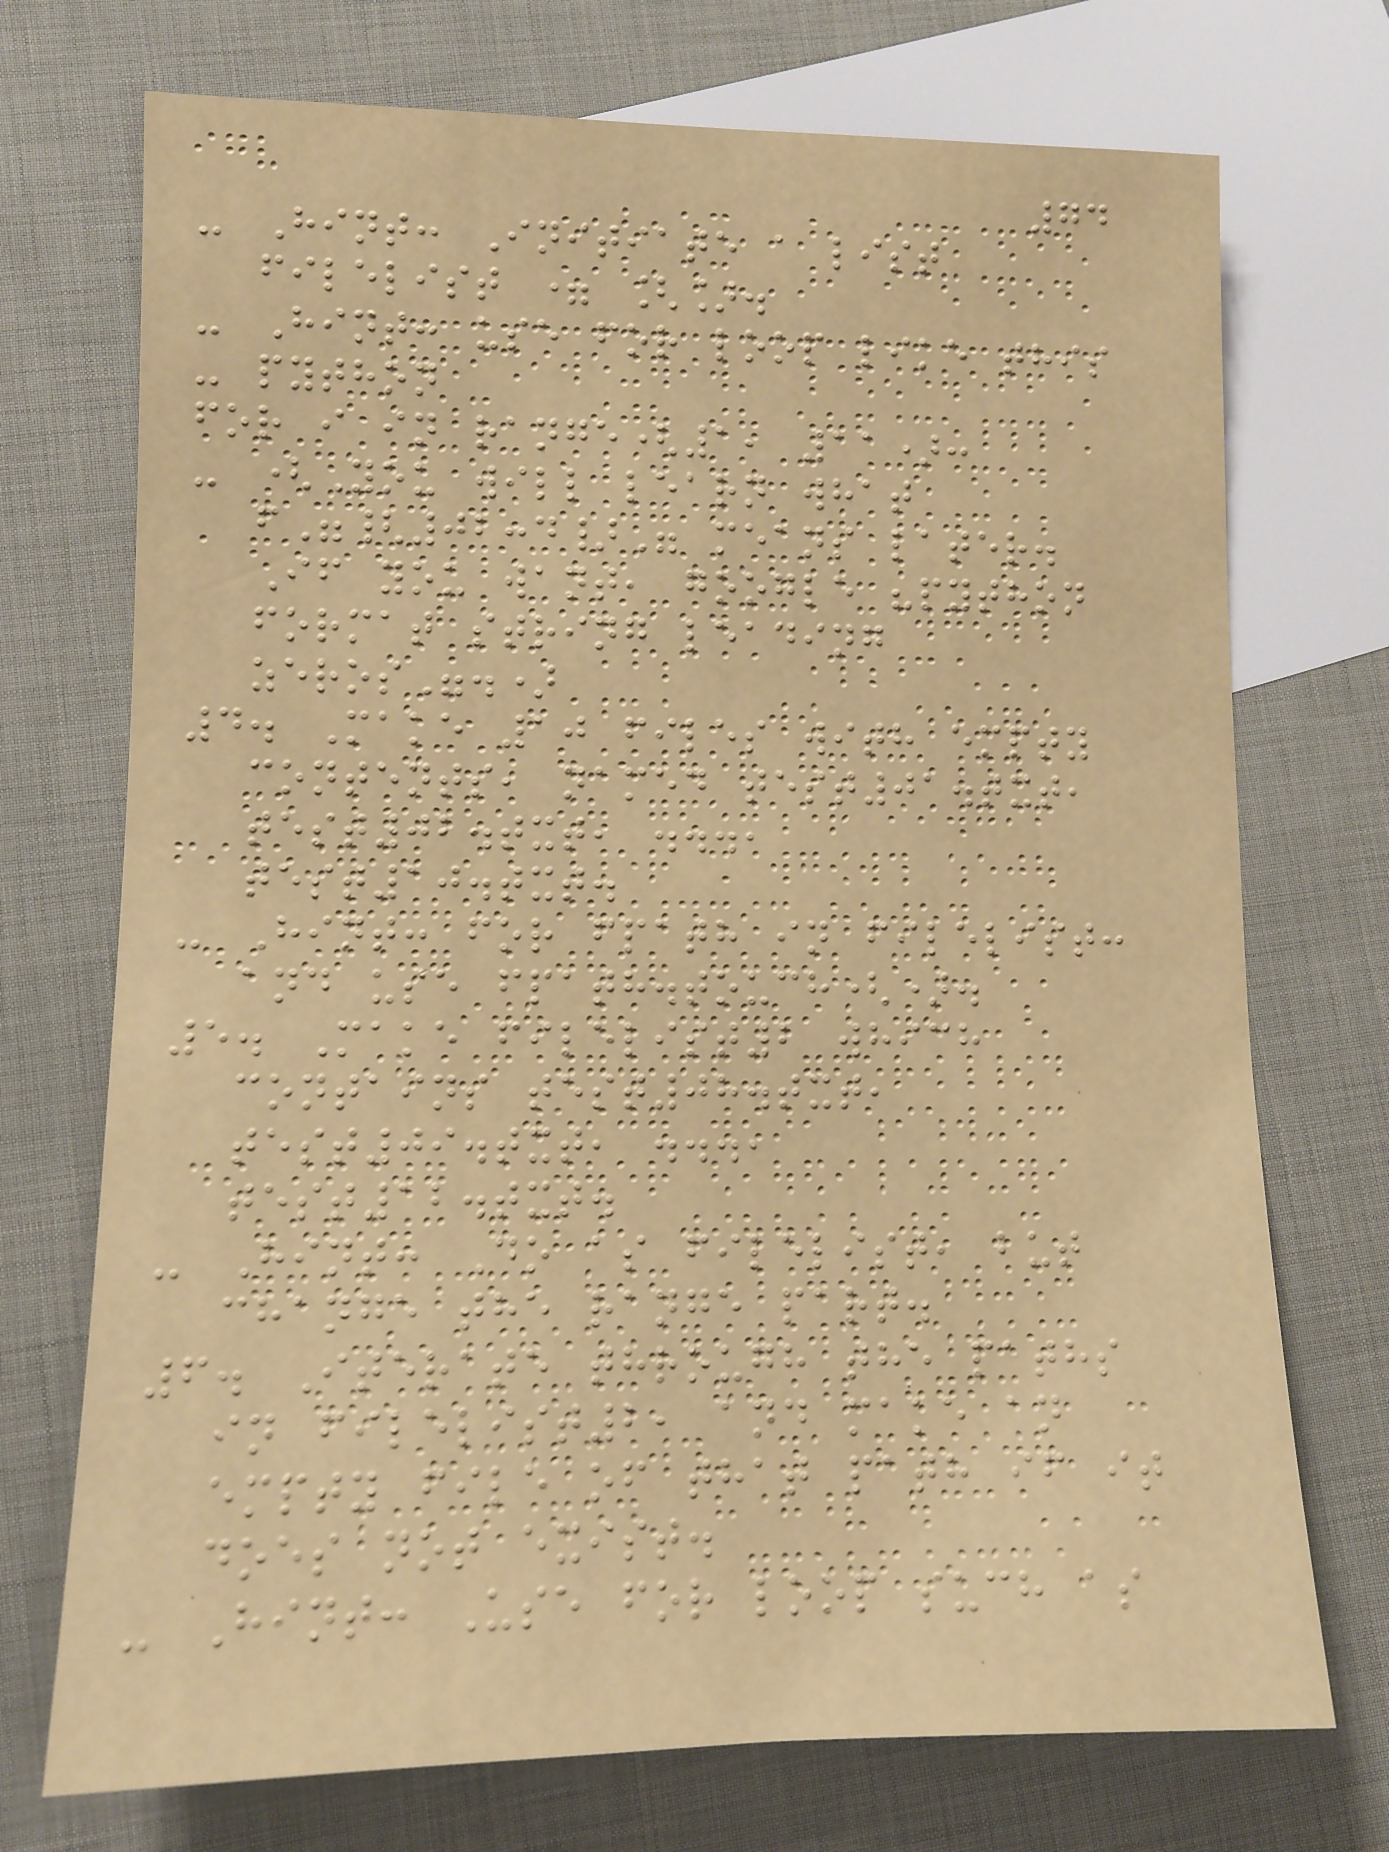74
- Hint: Initiate a list
filelist = [].
- Hint: use for loop like this
- python
for i in range(1, 11):
- (You will learn what
f"{02:d}" means later.
If you want, google "python
format string leading
zeros".)
4. Make 10 files with empty
contents, named test01.txt,
test02.txt, ...,
test10.txt.
- Hint: for fpath in filelist:
and use fpath.touch().
5. Make filelist2 which
contains test08.txt,
test09.txt, ...,
test12.txt.
- Hint: Do as filelist, but
change the range part.
6. Iterate through the paths
in filelist2, and make an
empty file of that path if it
does not exist.
- Hint: Use for loop such as
